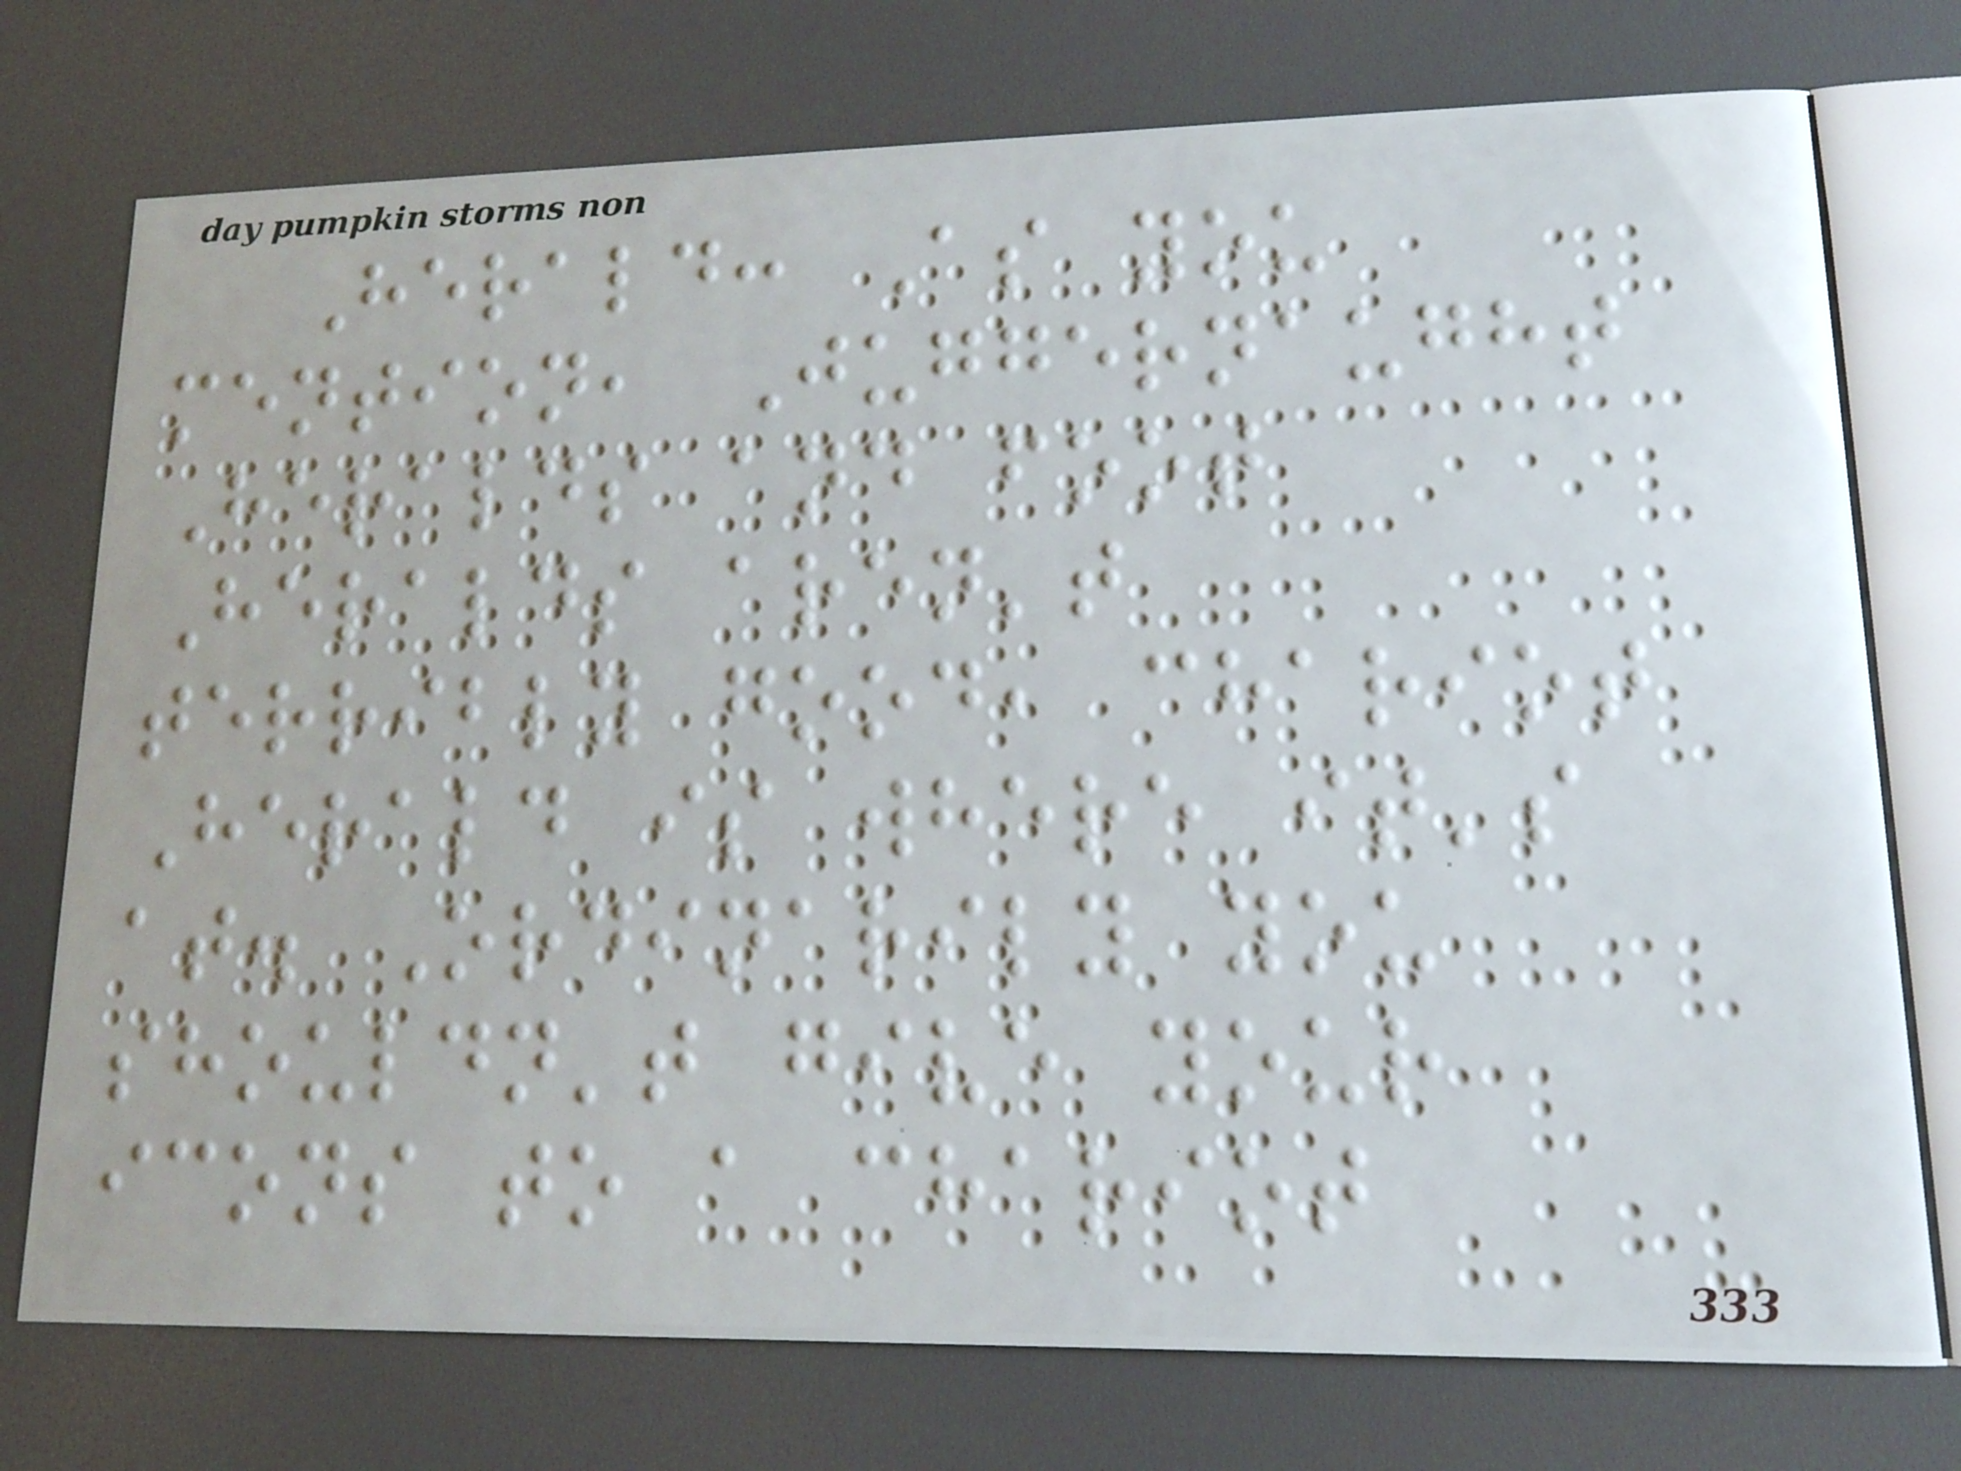Herald: As you
mention, Juggernaught
Heralds and foot
Heralds aren't
terribly good, chariot
Herald is where it's
at. Ordinarily you
shouldn't give your
icons to a chariot
